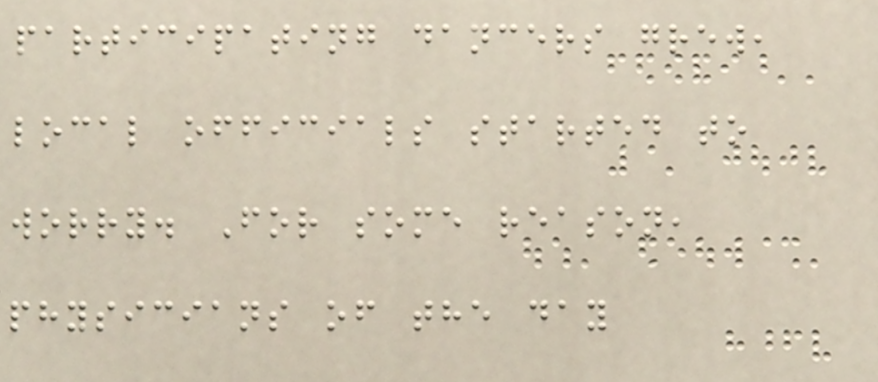participating dancers grew,
local officials started to
worry. For some reason,
physicians of the day
